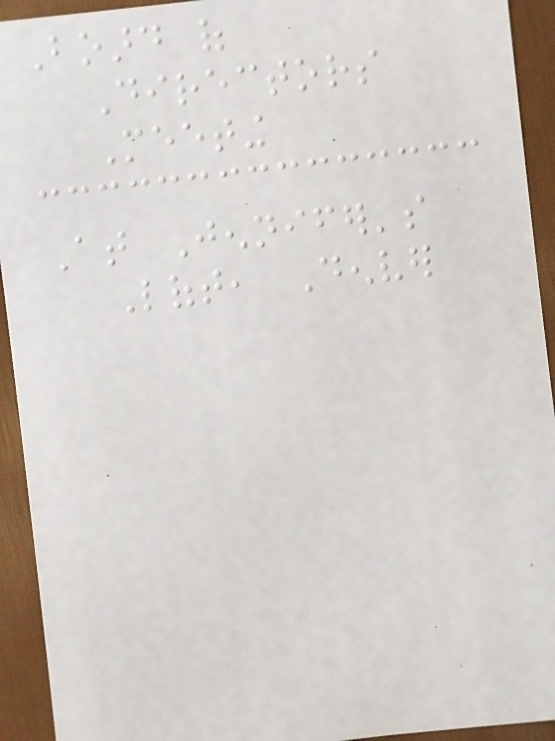Board of
Directors
Meeting
At Jennifer's
Loft, Denver
